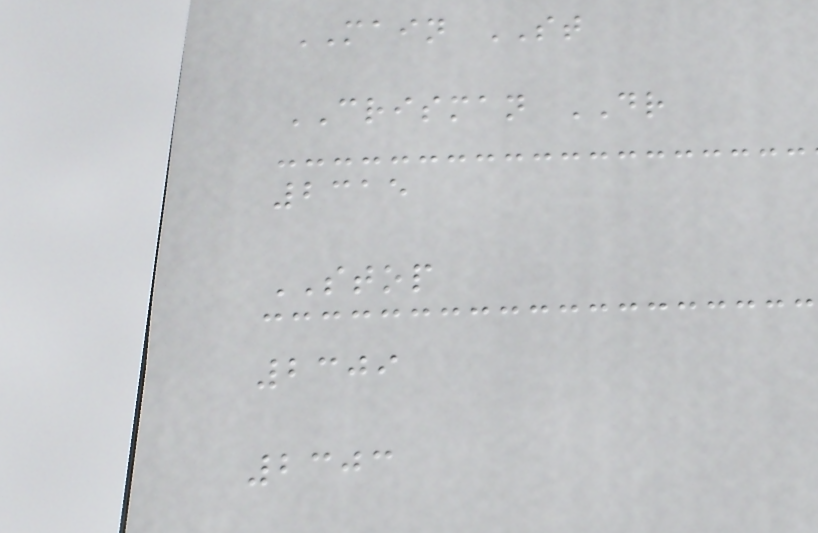MAIN ST
CRISMAN DR
2315
STOP
2309
2303
